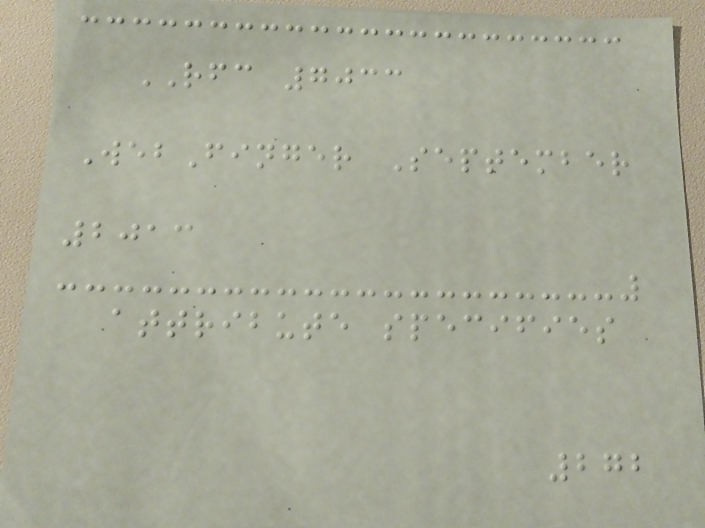RFC 7033
WebFinger September
2013
attribute specifies
272
